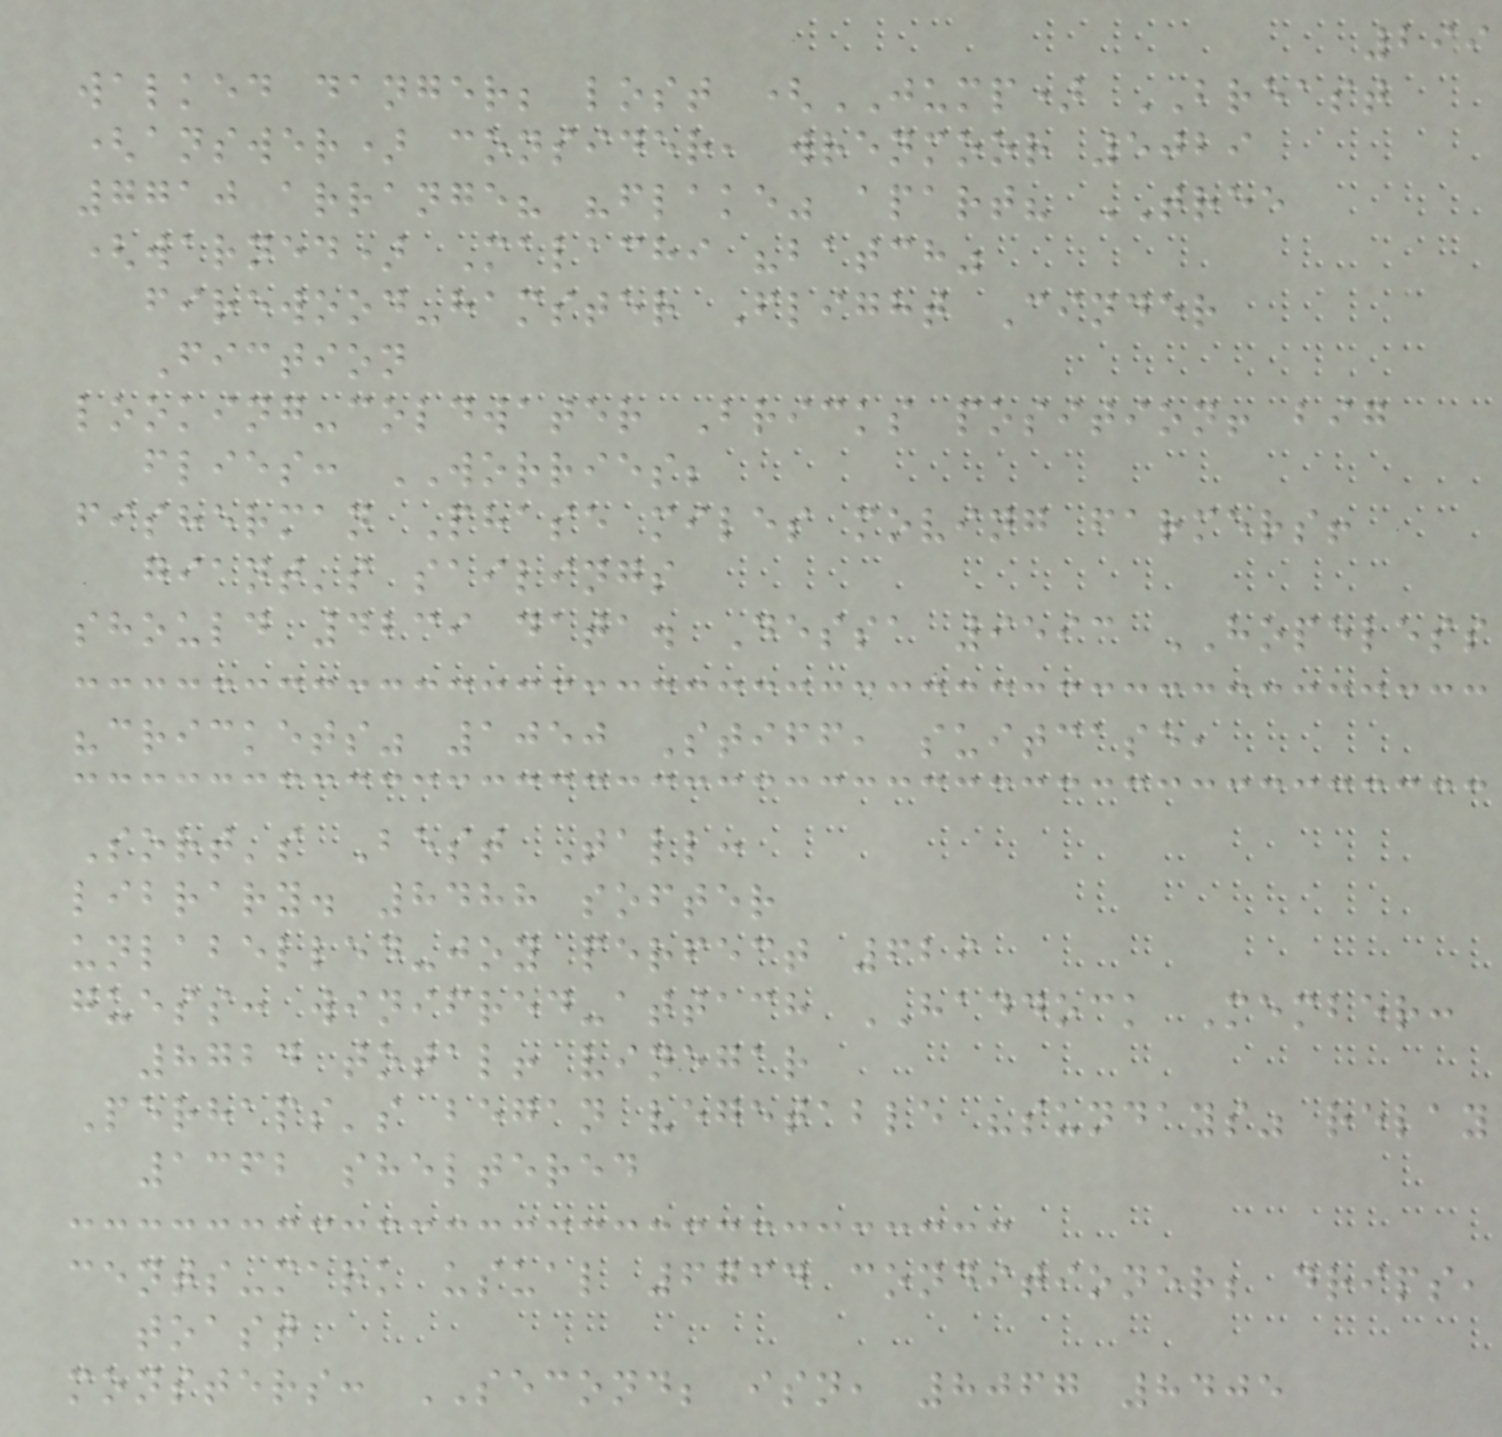299
walked danger; lost (JUMP) BREAST
(answer) consider, wrenmoor 5029
7710 arrange? "flake" apart? TREE
(warned) Malachi "batch"
firewood-hamster Flight Cinder
Fiction
looking-coldwater Bricks position! big
flies: WORRIES;
fisherman Phase miles moving farmers!
giant's sailings
should 4239 data. Dessa 9593 HOPELESS
"crickets" 1050 Stiff, suitcase,
Sort's Best Tall:
library. 8488 softer
unlabelled-joy perfect 629
guess: winifred-attach HADDOCK Member:
8724 total! vinegar
Perhaps's began vegetable "sundays" relay
1362 sheltered
cents-mark usual 6734 conditioner; drips,
toast
monsters: SECOND; isn, 8067 8405
